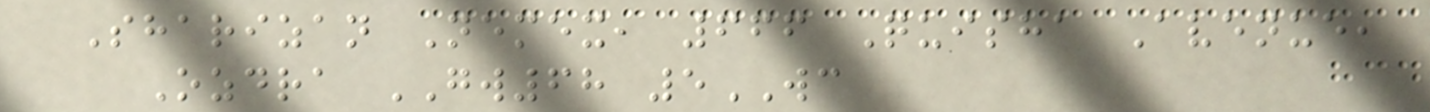Sharizan Nemex, 666 Quisha Avenue,
Ozdra GW68 5WC
